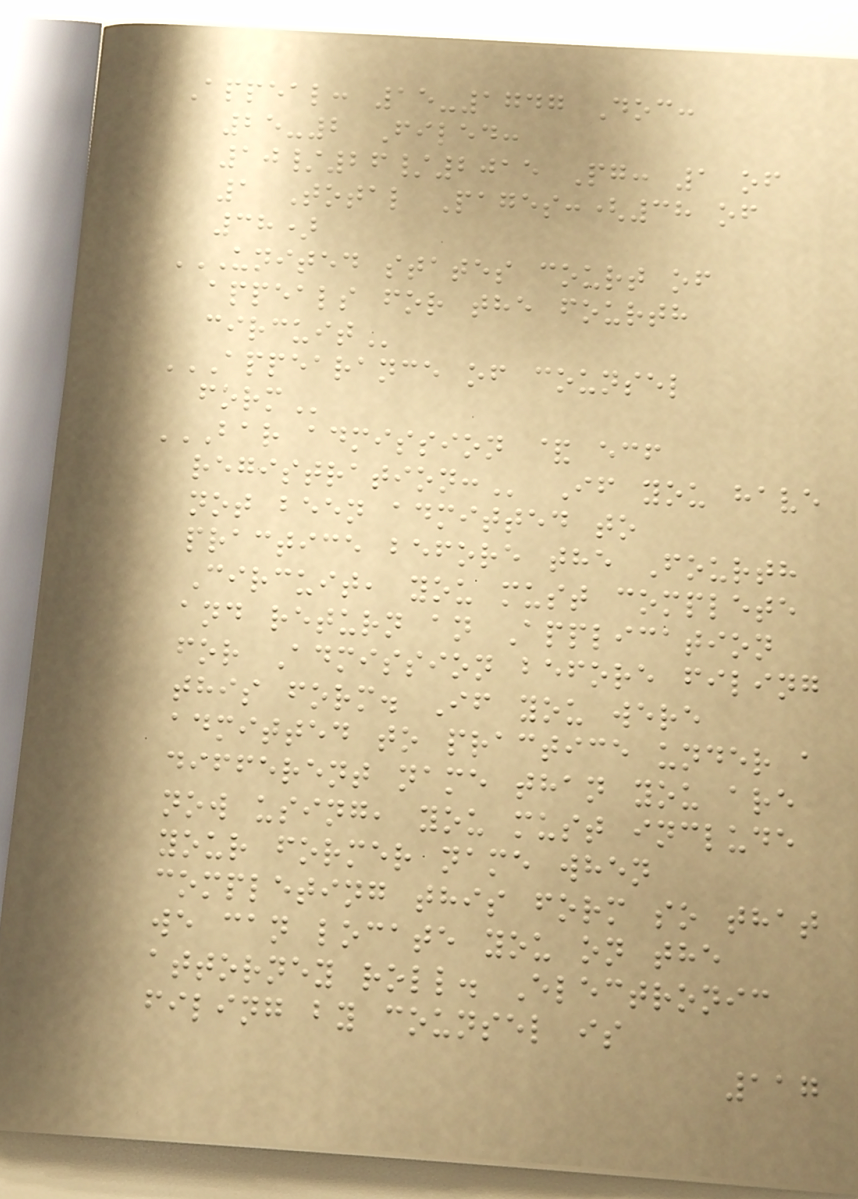Appeal: 15-1747 Doc:
25-2 Filed:
10/26/2015 Pg: 1 of
1 Total Pages:(38 of
38)
UNITED STATES COURT OF
APPEALS FOR THE FOURTH
CIRCUIT
APPEARANCE OF COUNSEL
FORM
BAR ADMISSION & ECF
REGISTRATION: If you have
not been admitted to
practice before the Fourth
Circuit, you must complete
and return an Application
for Admission before filing
this form. If you were
admitted to practice under a
different name than you are
now using, you must include
your former name when
completing this form so that
we can locate you on the
attorney roll. Electronic
filing by counsel is
117
